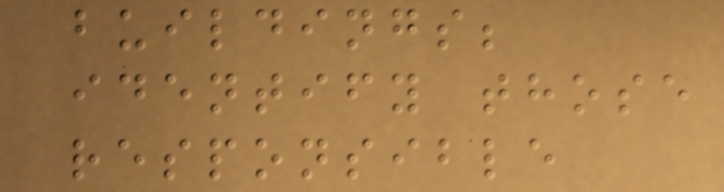buildings;
identify those
responsible
